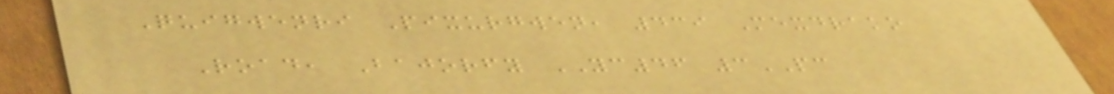Quigwenri Pixurgwen, 439 Mexdrako
Road, Bajorfy YC46 3PC
